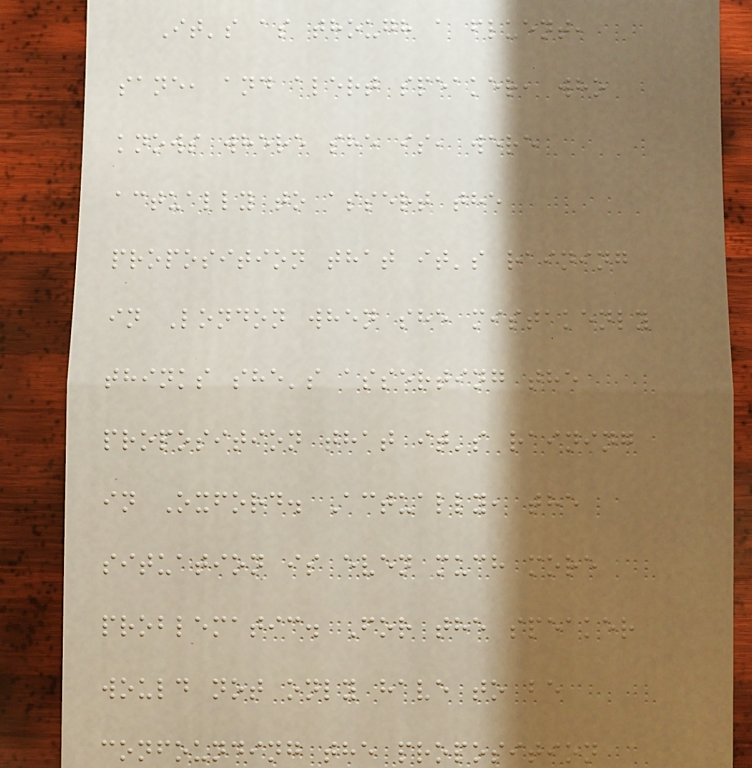It's as though a fluent,
sane, and alert speaker, who
knows where she is, were
actually to assert the
proposition that it's raining
in London when she mistakenly
thinks she's asserting the
proposition that it's raining
in Oxford. Actually, the
situation is even much more
problematic. For the speaker
would not only have to be
confounding the proposition
